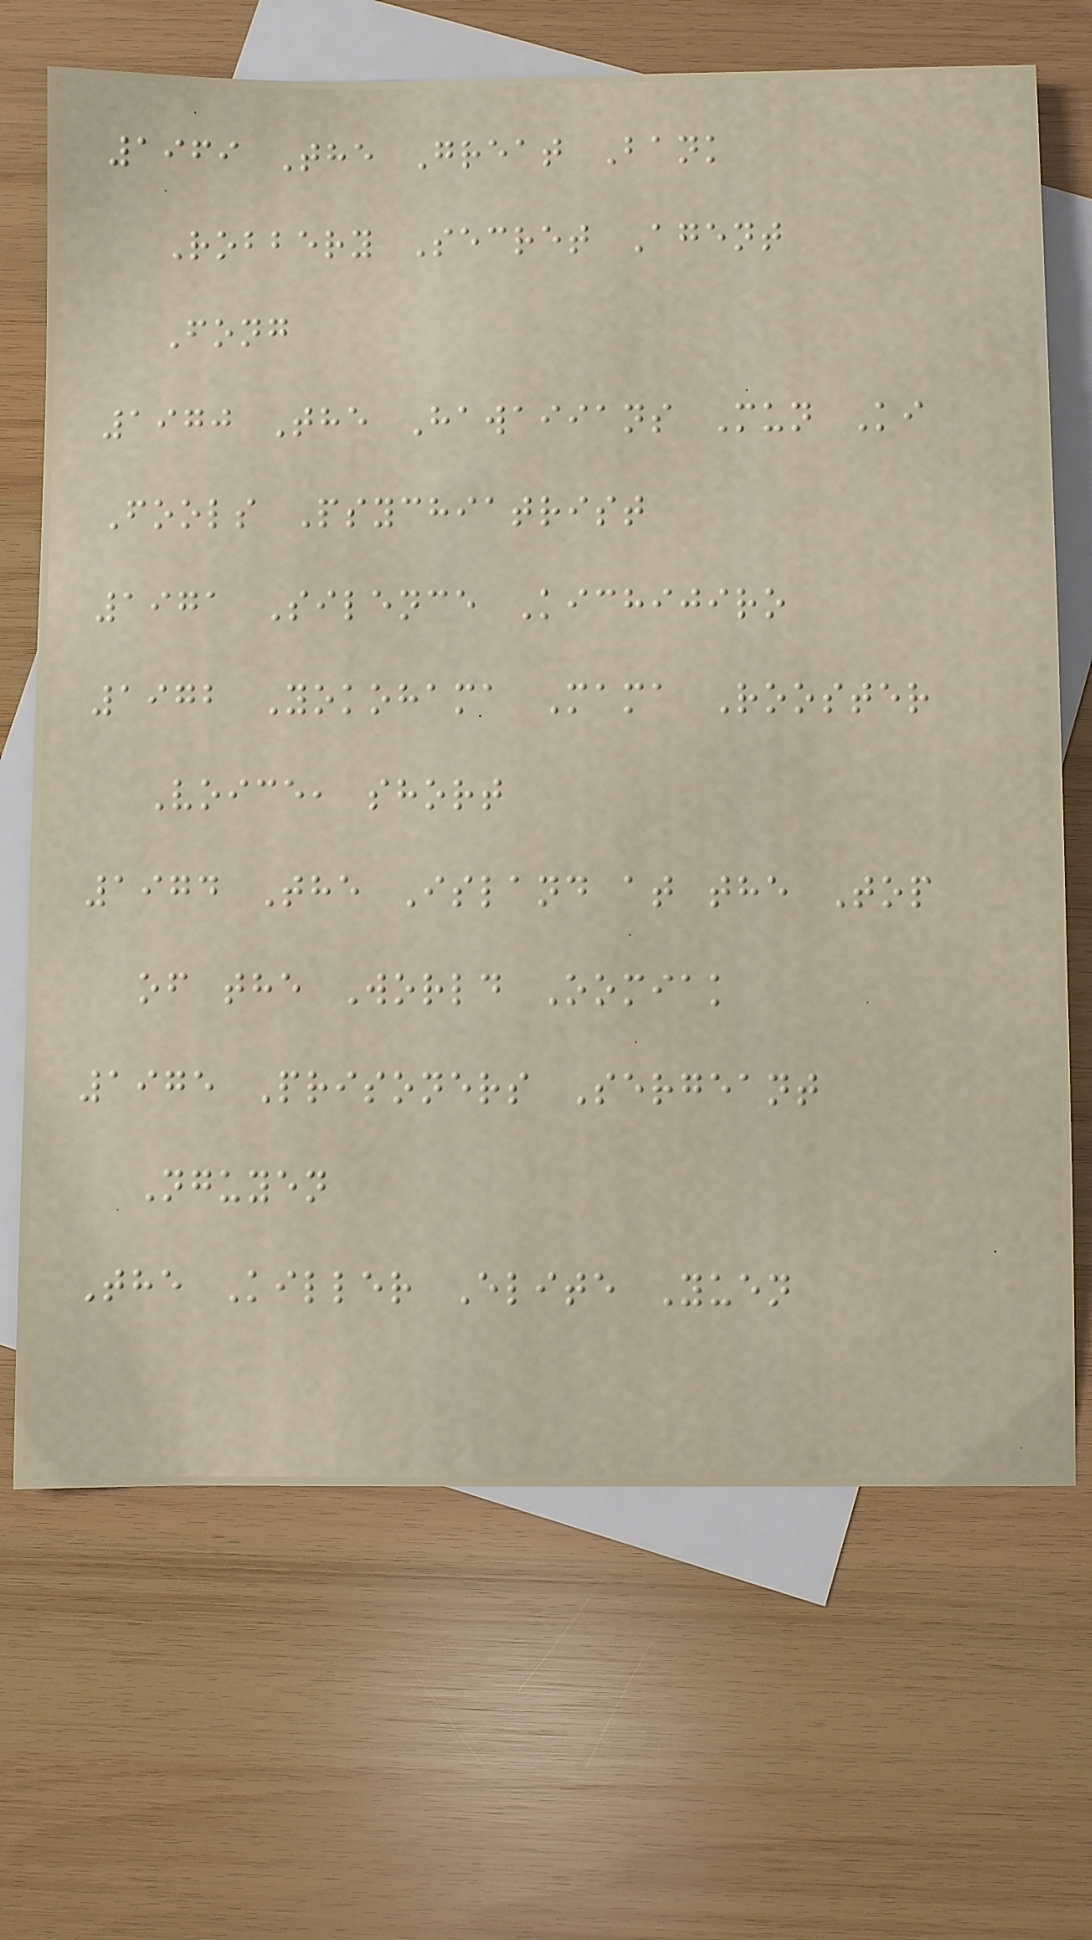1969 The Great Bank
Robbery Secret Agent
Fong
1970 The Hawaiians Mun Ki
Fools Psychiatrist
1971 Silence Kichijiro
1972 Yokohama Mama Rooster
Voice, short
1974 The Island at the Top
of the World Oomiak
1975 Prisoners Sergeant
Nguyen
The Killer Elite Yuen
